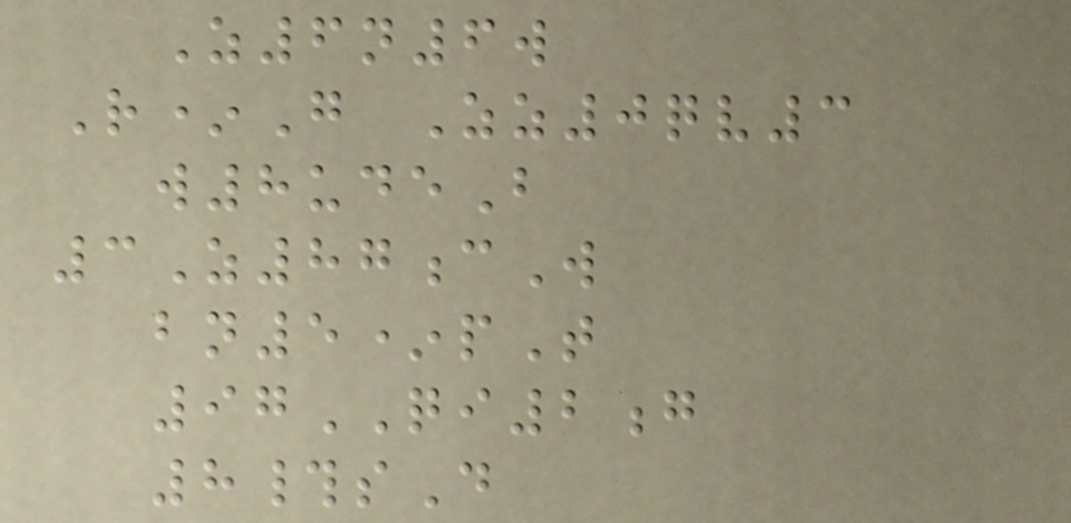Z6n6w
R*G Zz0qv3
w8udeB
3Z87cW
bn5*pT
97QI2g
8#sD
